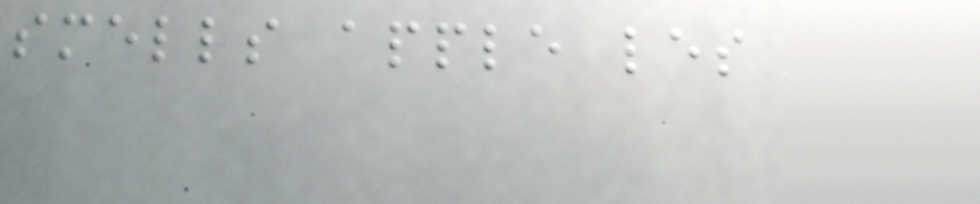smells apple les
